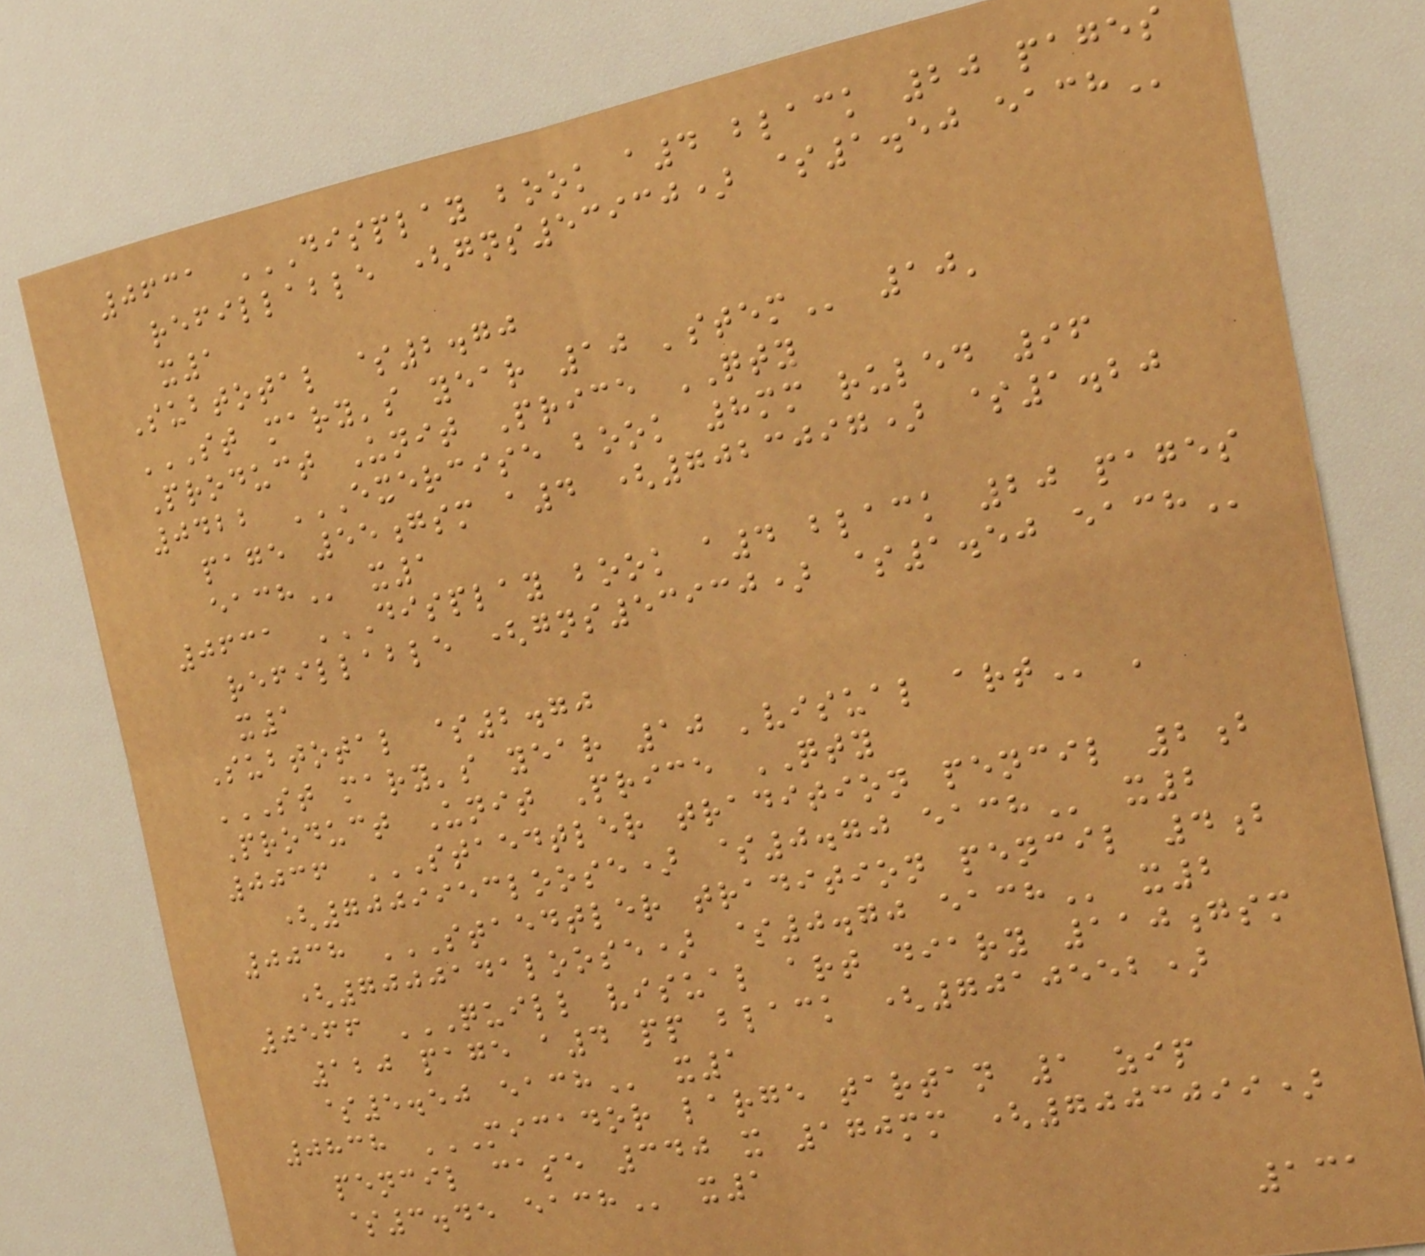0631 DISPLAY BOOK A4 BLACK 20 PAGES
REFILLABLE (GNS53930) $1.50 EACH
x1
Subtotal $2.70
ST MARY'S YEAR 10 'STEM 10'
Product Unit Price QTY
0422 EXERCISE BOOK 8MM RULED 96
PAGE 55GSM A4 (7023097) $1.20
EACH x1
0631 DISPLAY BOOK A4 BLACK 20 PAGES
REFILLABLE (GNS53930) $1.50 EACH
x1
Subtotal $2.70
ST MARY'S YEAR 10 'VISUAL ART '
Product Unit Price QTY
0036 STAEDTLER TRADITION PENCIL 2B
(7009953LOOSE) $0.70 EACH x2
0038 STAEDTLER TRADITION PENCIL 4B
(7000141LOOSE) $0.70 EACH x2
0566 QUILL VISUAL ART DIARY 110GSM
120 PAGE A4 PP BLACK (7010552)
$5.50 EACH x1
0838 MICADOR LARGE TARTAN 1 ZIP
PENCIL CASE 340 X 170MM (7003099)
$3.45 EACH x1
131
